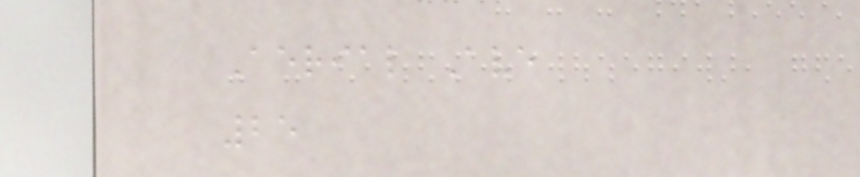Aerial Ave
25
